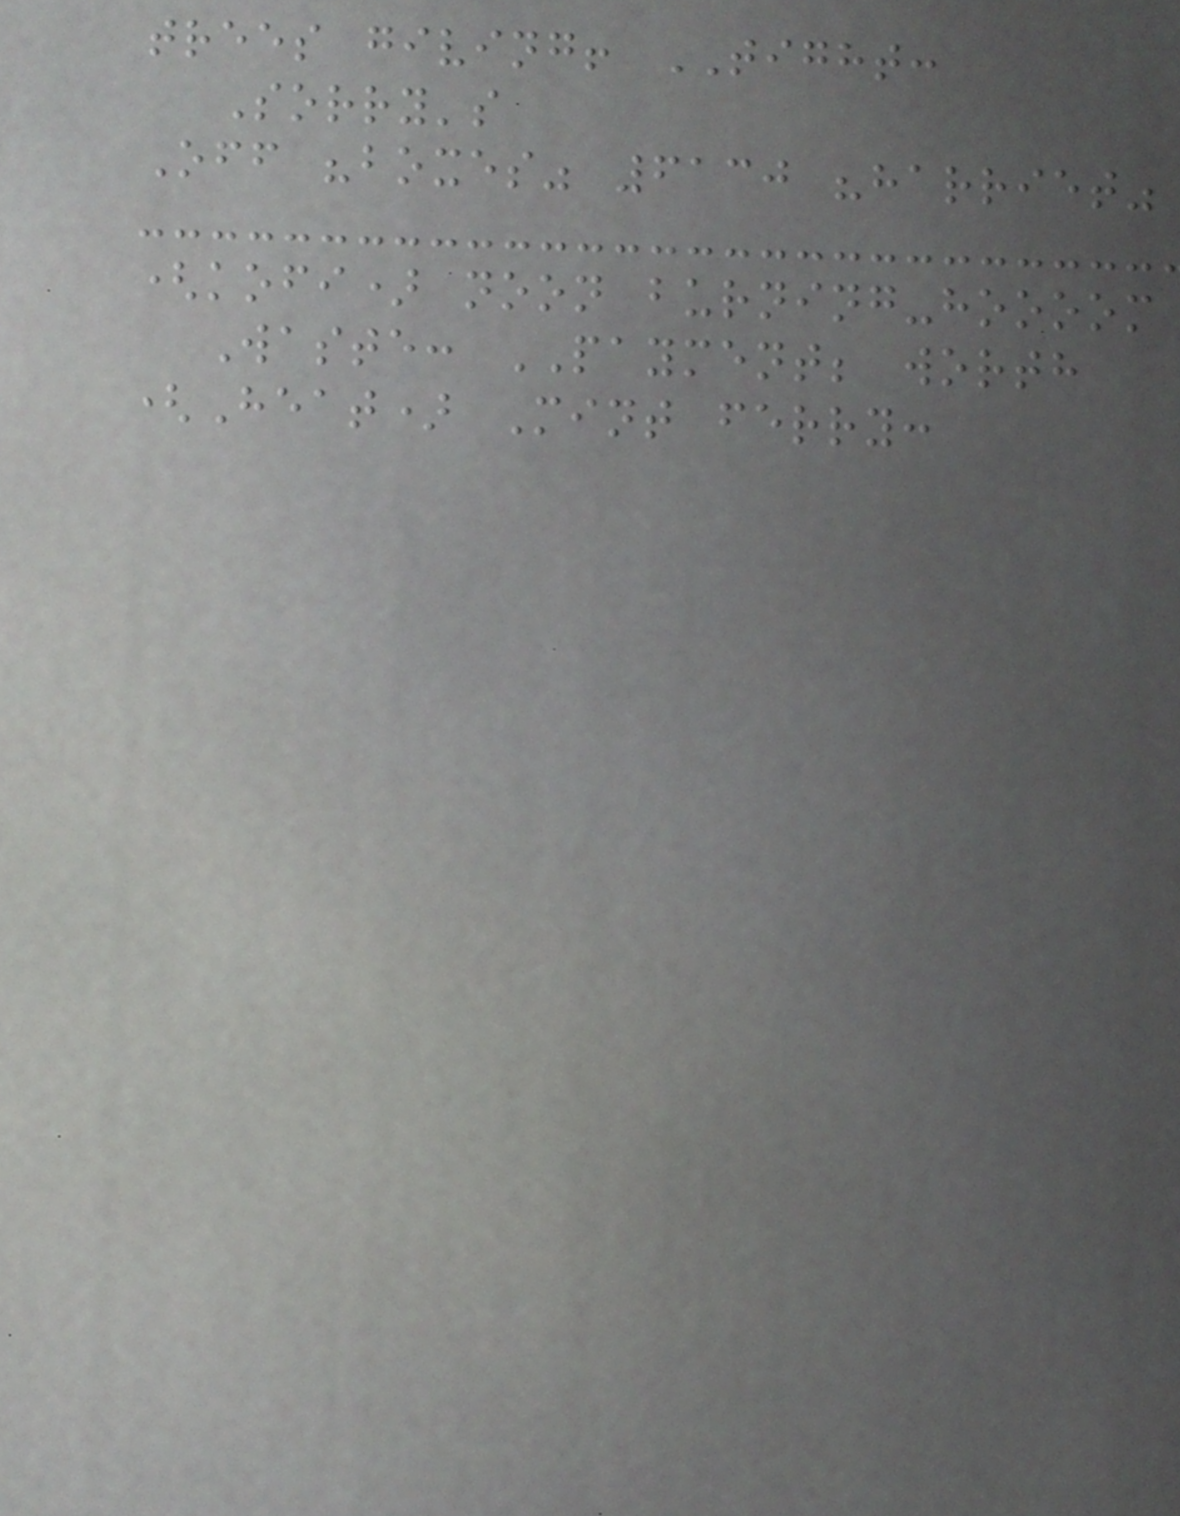trees giving! TIGHT:
Sorry's
Off "boxes" 6130 "harriet"
(kofi) noon burning-hoooom
Waste: PAYMENT; worth
(Heat) Mint ferry:
